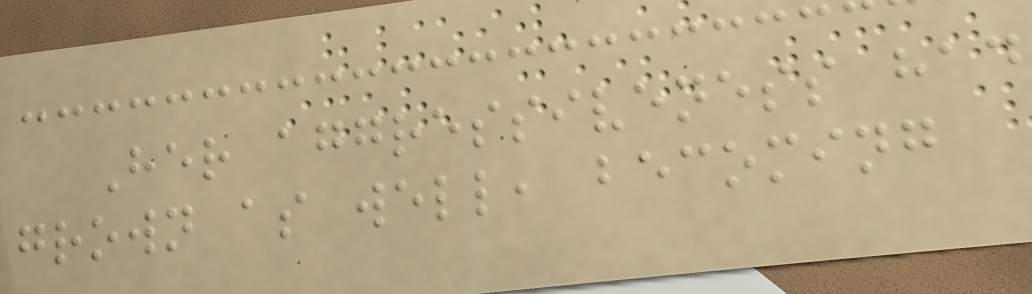Her aggressiveness had
grown as well, becoming
